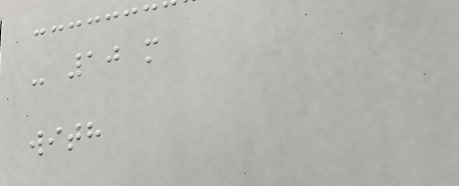- 10 m
with
